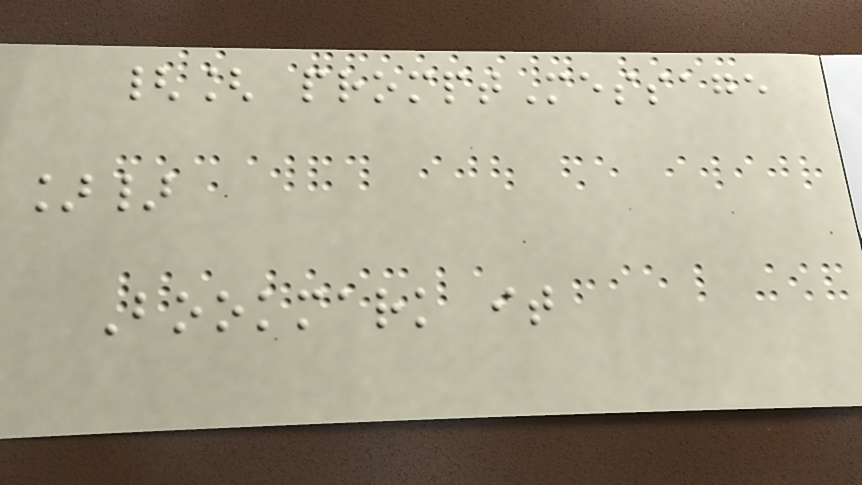{[ promptMessage
]}
Bookmark it
